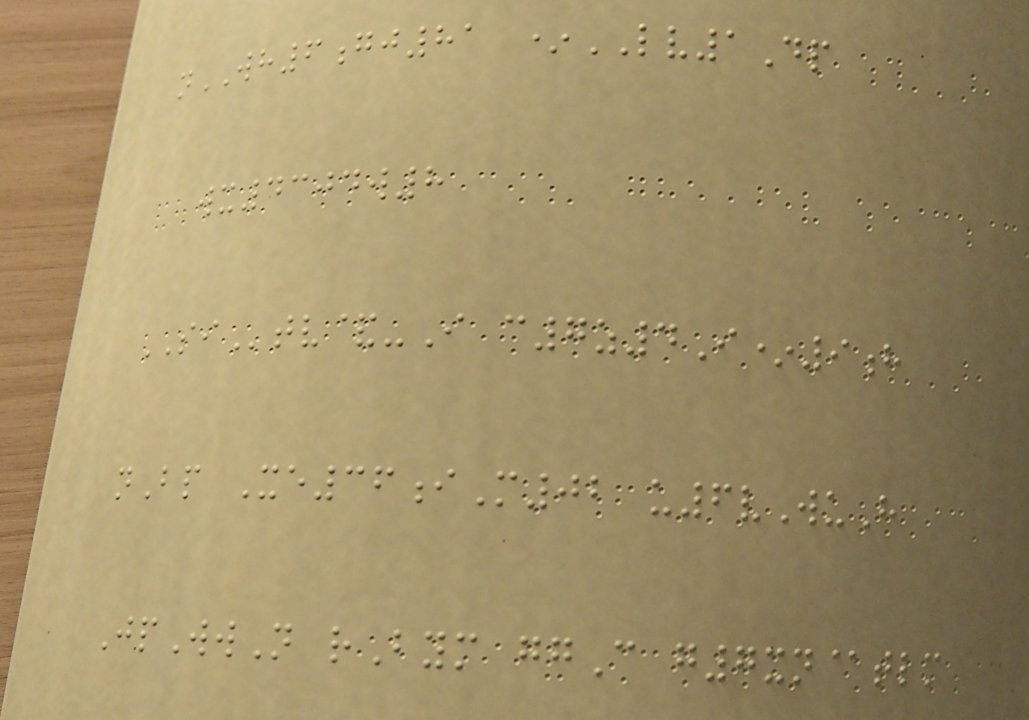nWH6gj81 *LV1Dp
wx4304w8
SItv&-I c7z4I*9h
nBp Xe36iM02 u6vWuH
JpWwN rBym ggC g7xn@tlm
